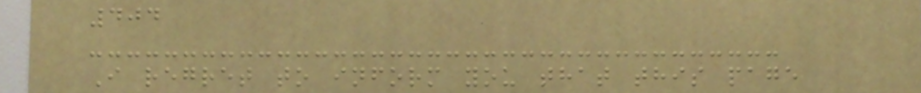404
I regret to inform you that this page
